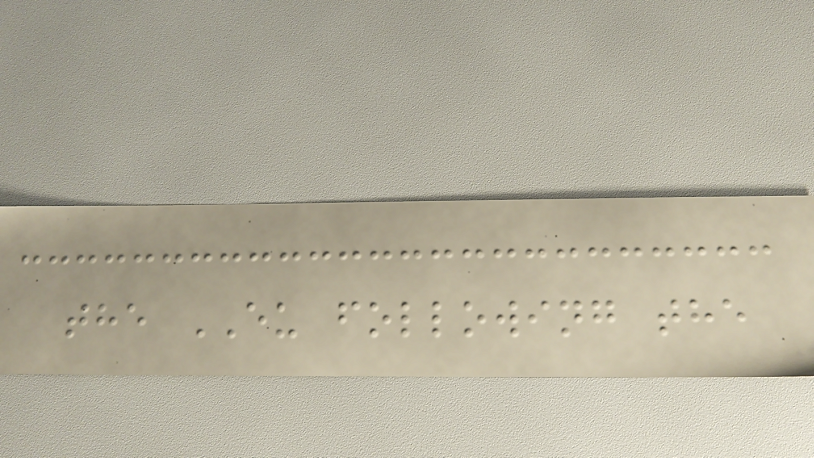the EU following the
